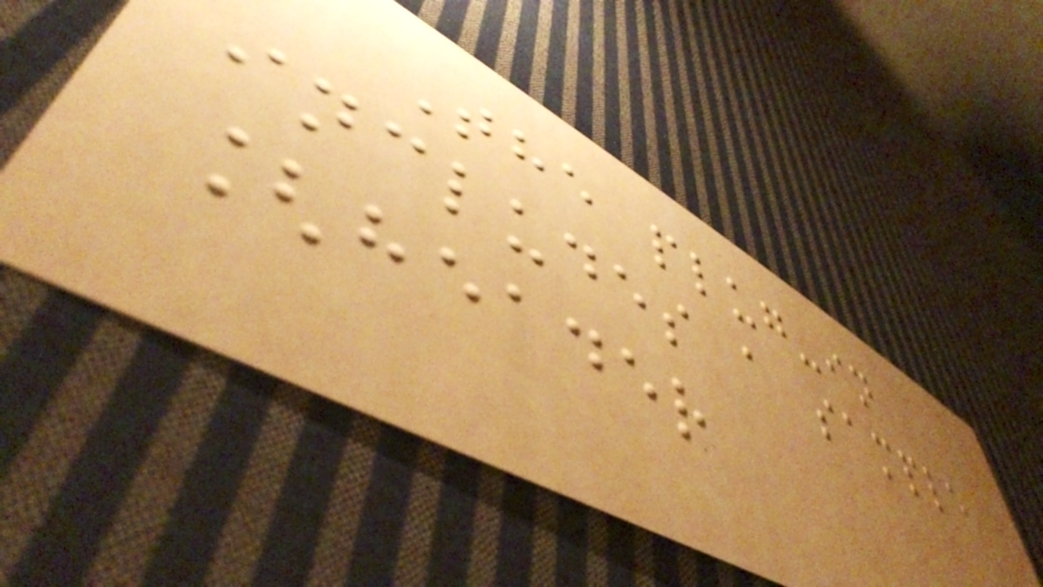The plug-in
includes a sample
[header
